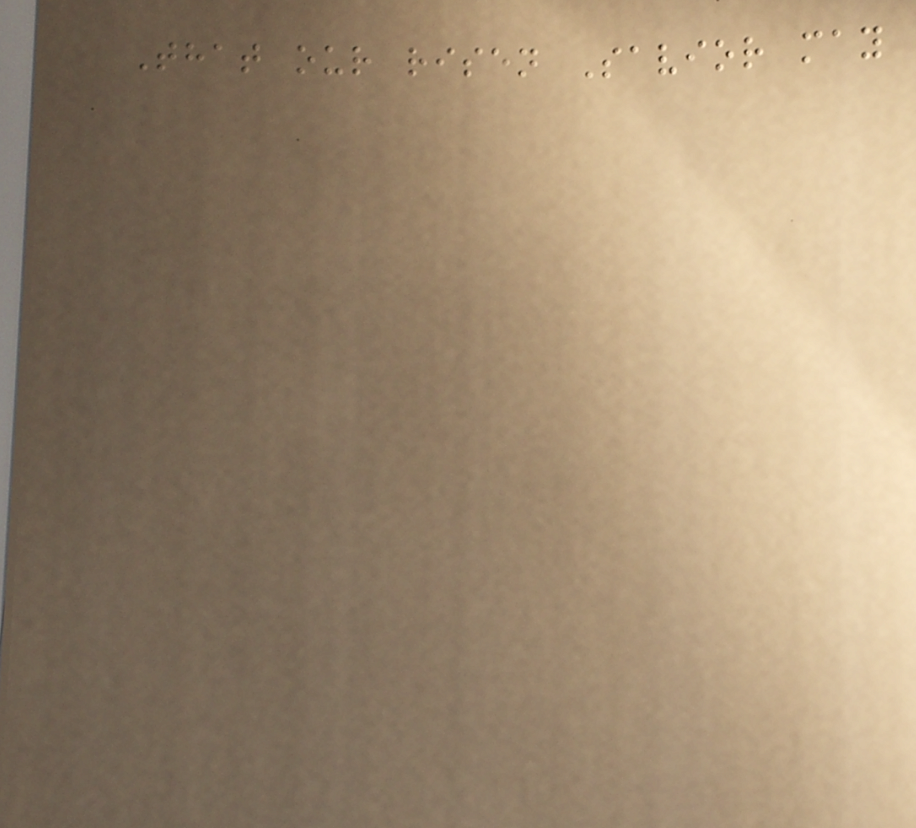That our risen Savior may
